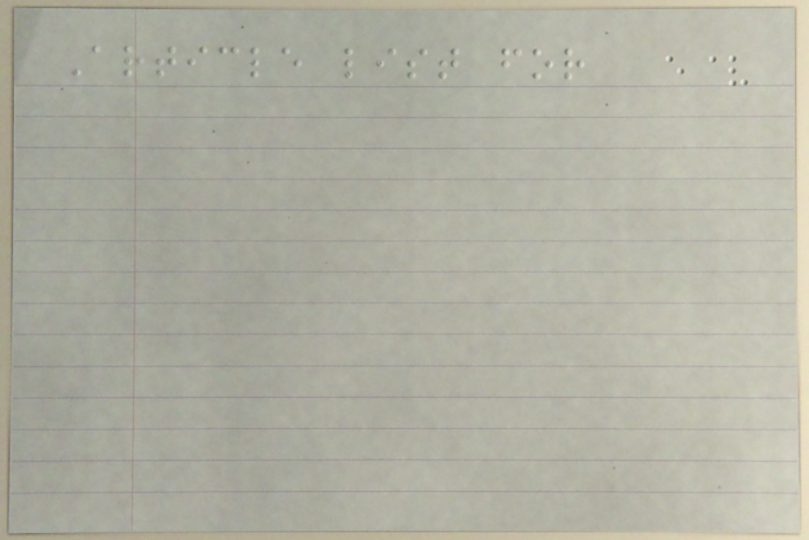Article list for
